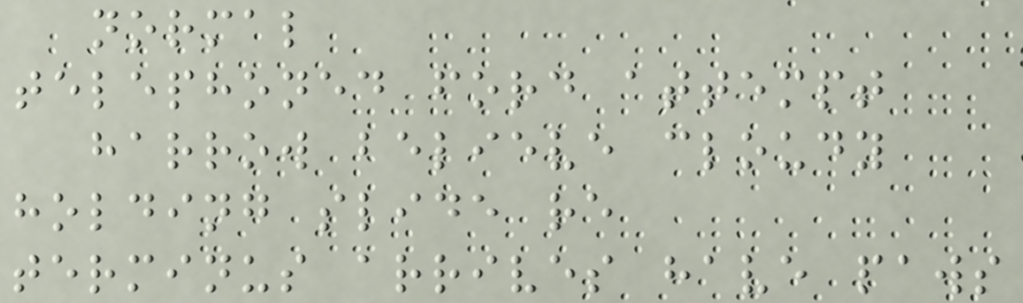normal
telephoned ford attempt
harrow believe cloudy
holding slide re
terminus arrives have paws
